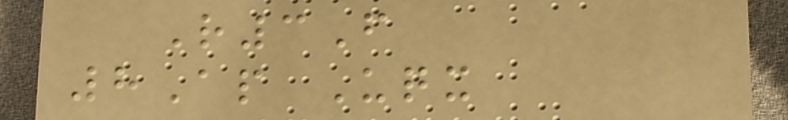R3F
8Ap Uqx
